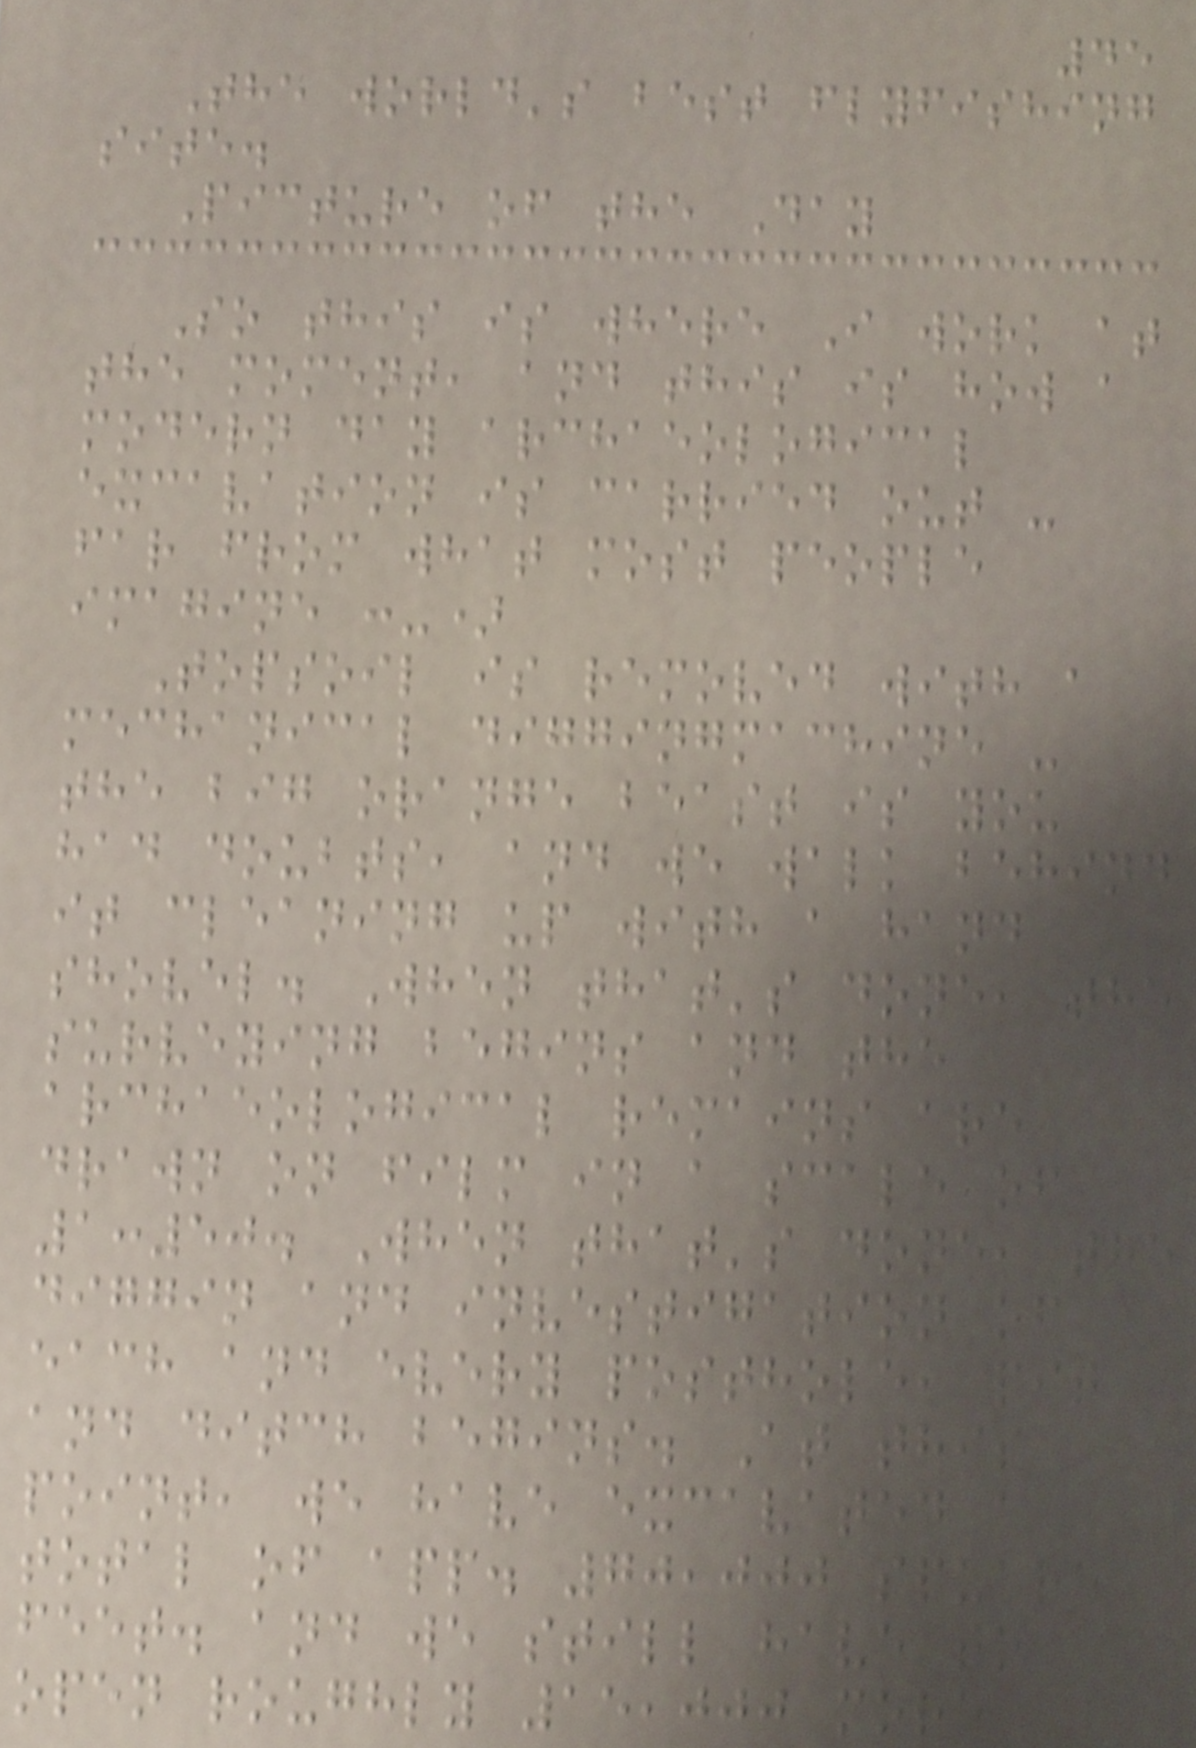45
The world's best flyfishing
site.
Picture of the Day
So this is where I work at
the moment, and this is how a
modern day archaeological
excavation is carried out -
far from what most people
imagine :-)
Topsoil is removed with a
mechanical diggingmachine -
the big orange beast is you
had doubts, and we walk behind
it cleaning up with a hand
shovel. When that's done, the
surveying begins and the
archaeological remains are
drawn on film in a scale of
1:50. When that's done, the
diggin and investigation of
each and every posthole, pit
and ditch begins. At this
point, we have excavated a
total of app. 70,000 spuare
feet. and we still have to
open roughly 15,000 more
